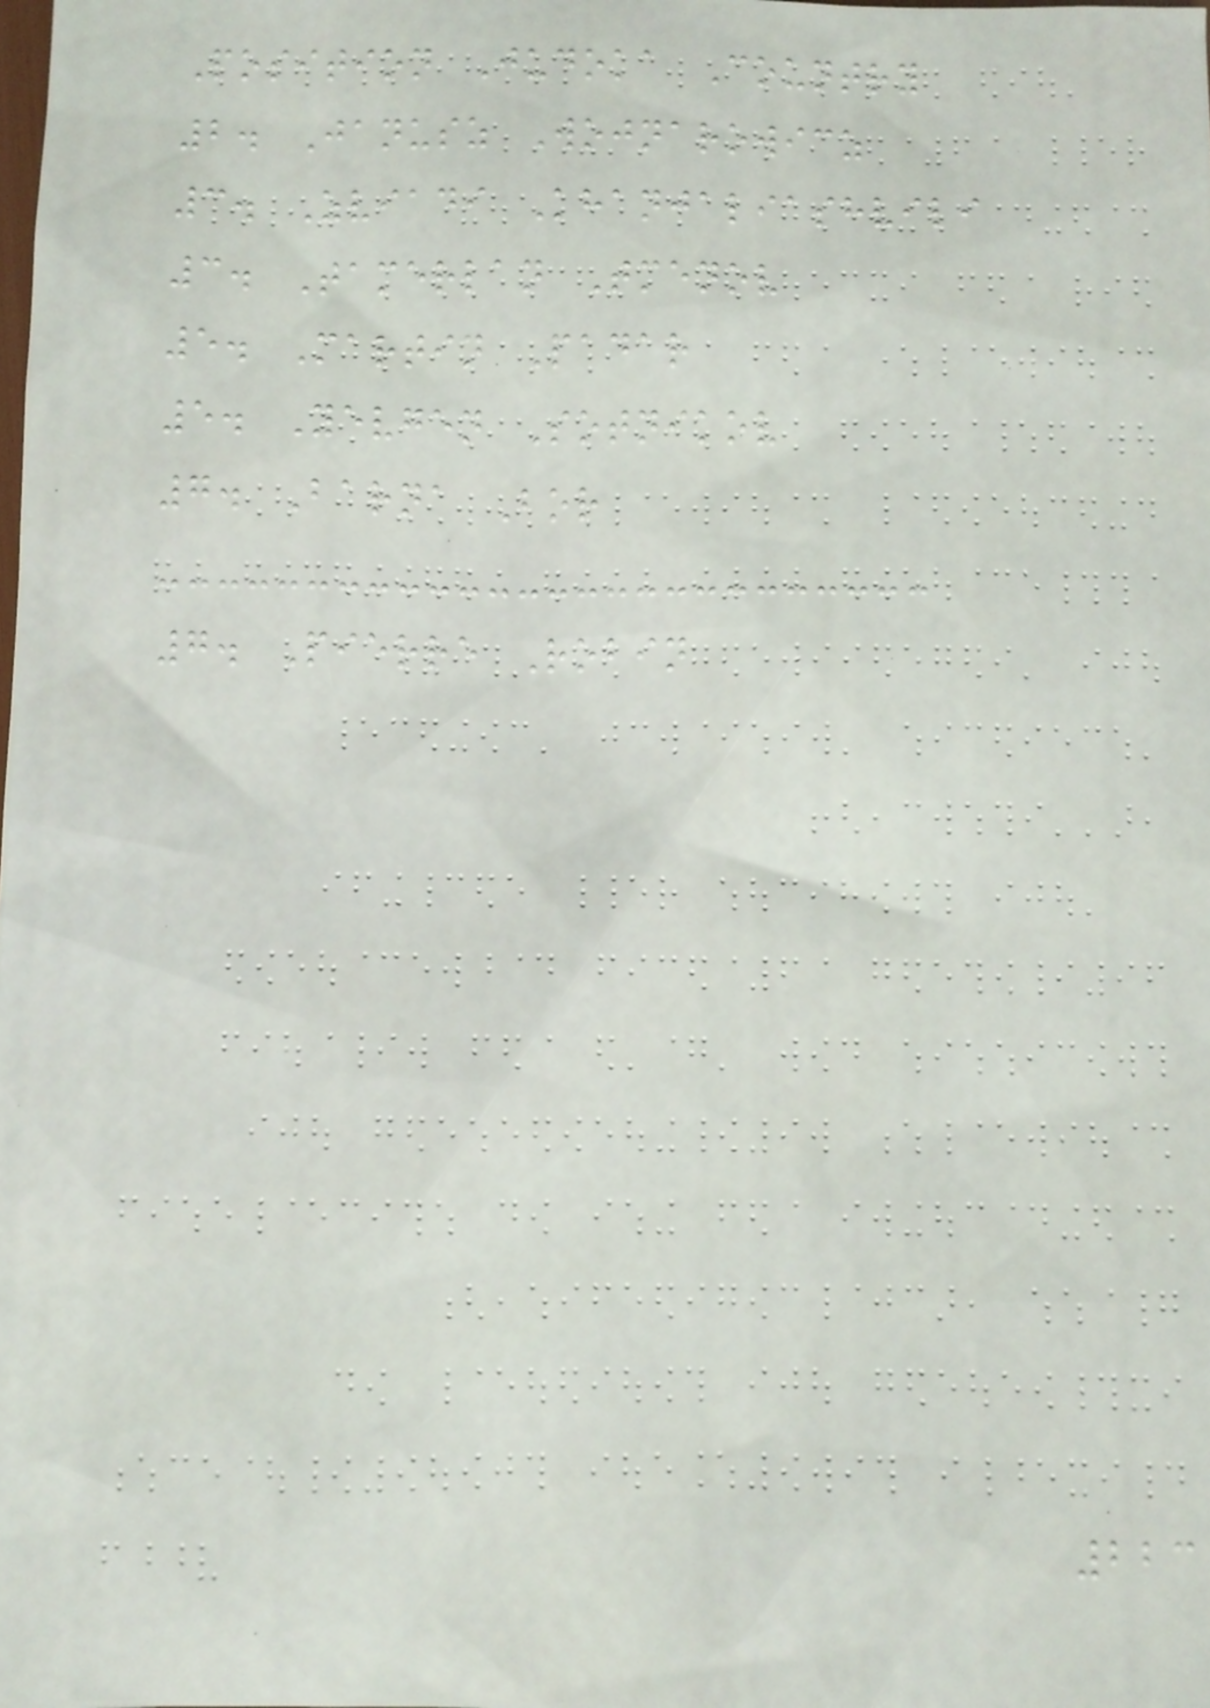Position Judoka Country
2. Janusz Wojnarowicz
3. Zviadi Khanjaliashvili
3. Tamerlan Tmenov
5. Martin Padar
5. Yevgen Sotnikov
7. Barna Bor
7. Pierre Robin
223
